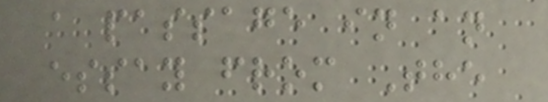a passage in an
essay from The
